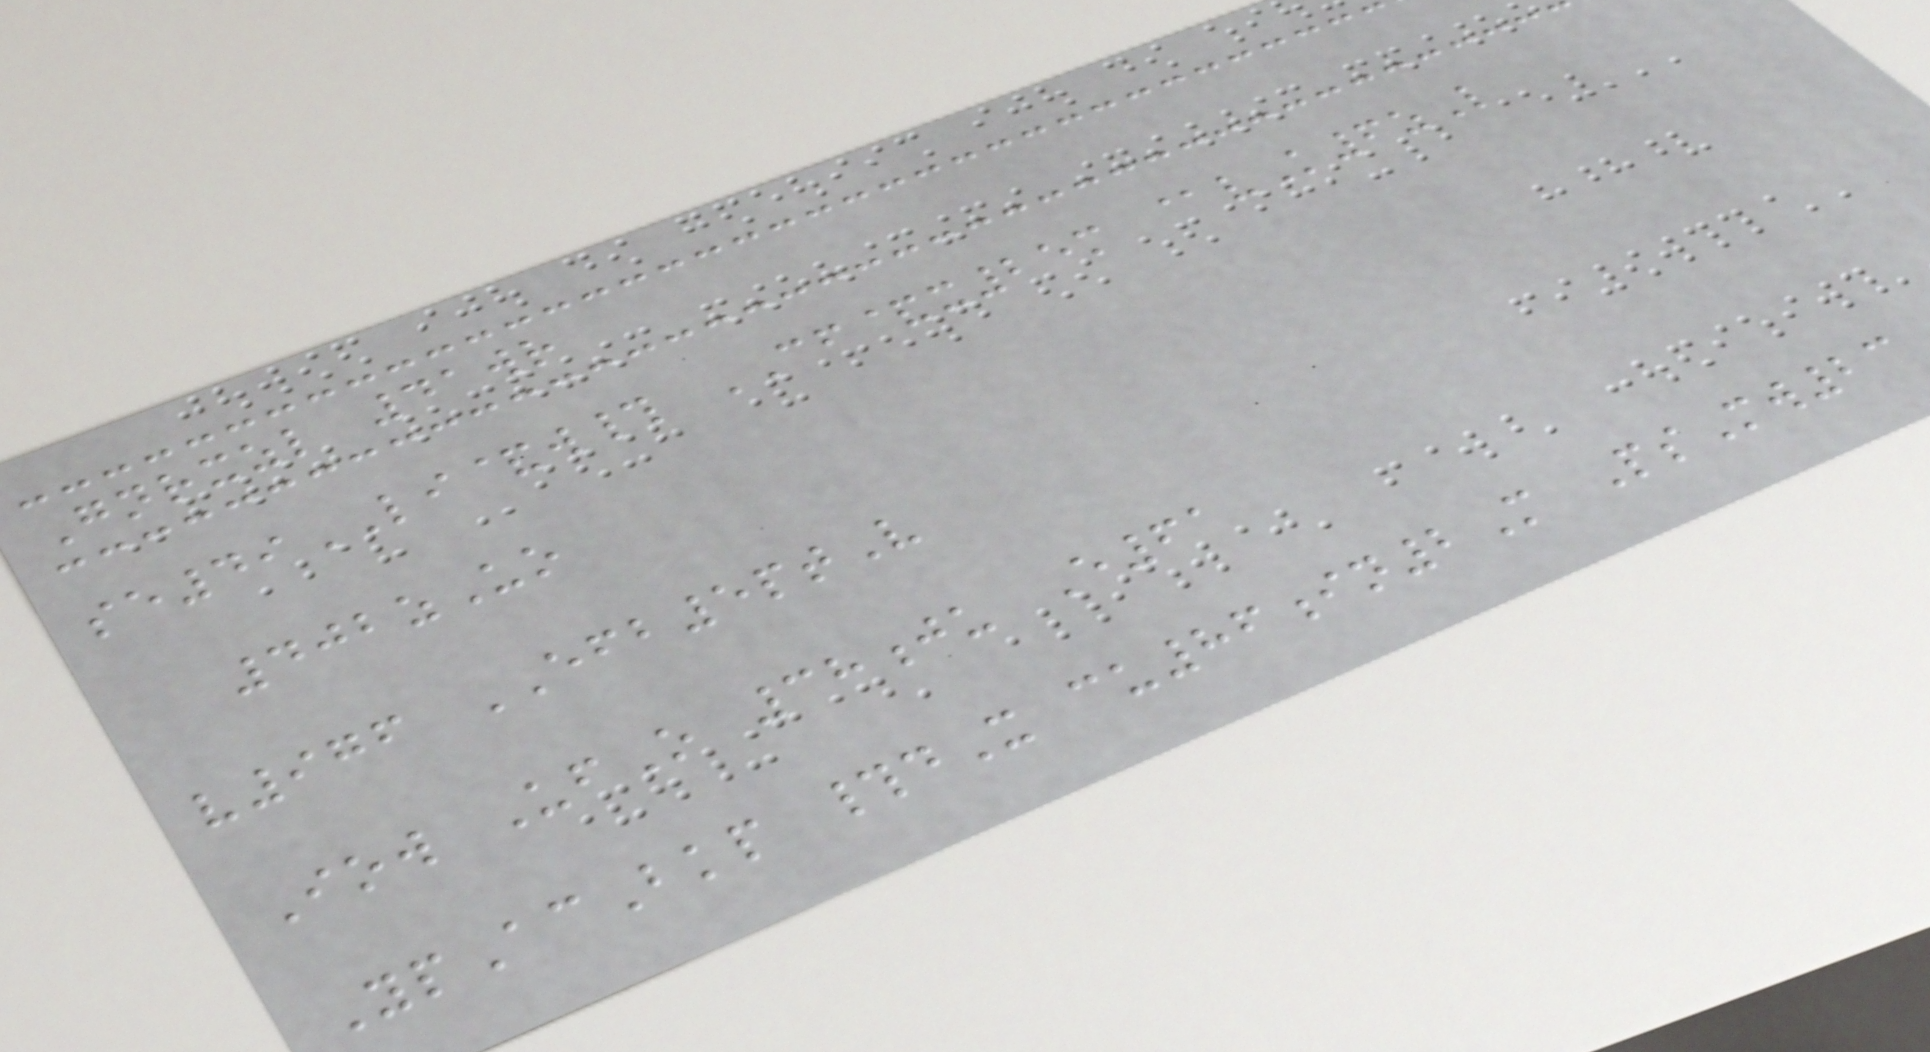Gnrxzl 41wr
se49LI&w# CF&x25m @vK6zL
402zUo
v976 EFB5ptV
Iow UfO 38ju E61
YpAcBkp #dX cu86in2M PsMw23
